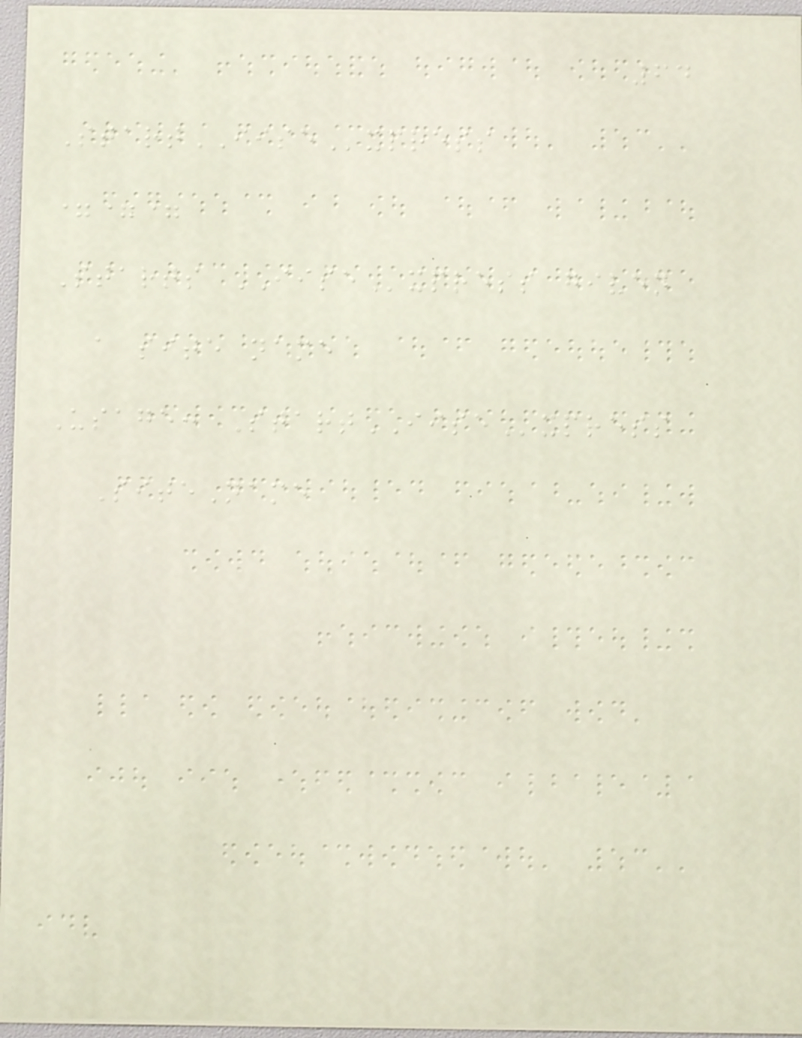64
StartIISExpress
===
Starts IISExpress given
a site name
Usage: StartIISExpress
SiteName
